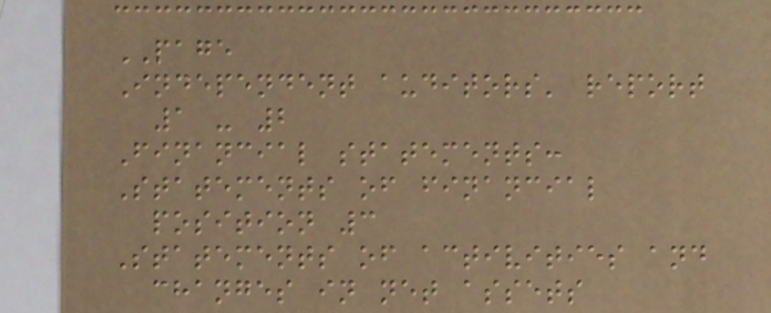PAGE
Independent auditors' report
1 - 2
Financial statements:
Statements of financial
position 3
Statements of activities and
changes in net assets
